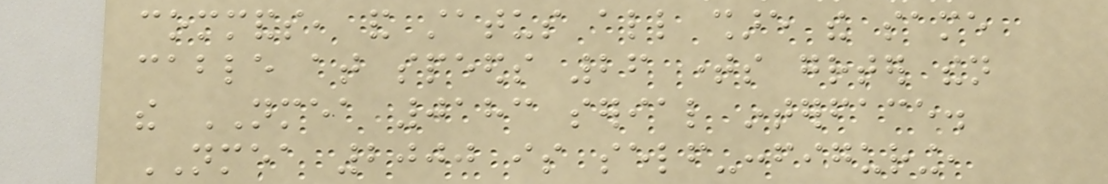commands, and status all share the same
cable at speeds 26 times greater then
the NMEA 0183 serial interface.
NMEA 2000 is self-configuring,
